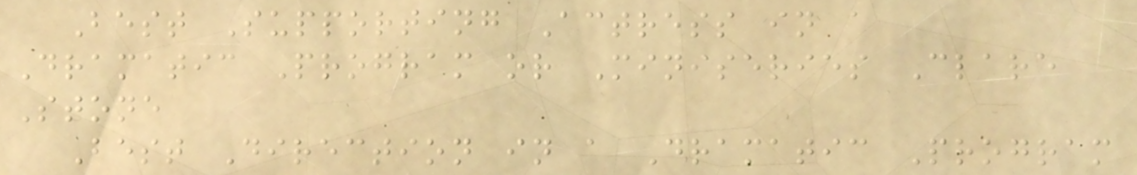Best Supporting Actress in a
Dramatic Program or Miniseries Clare
Stone
Best Direction in a Dramatic Program
